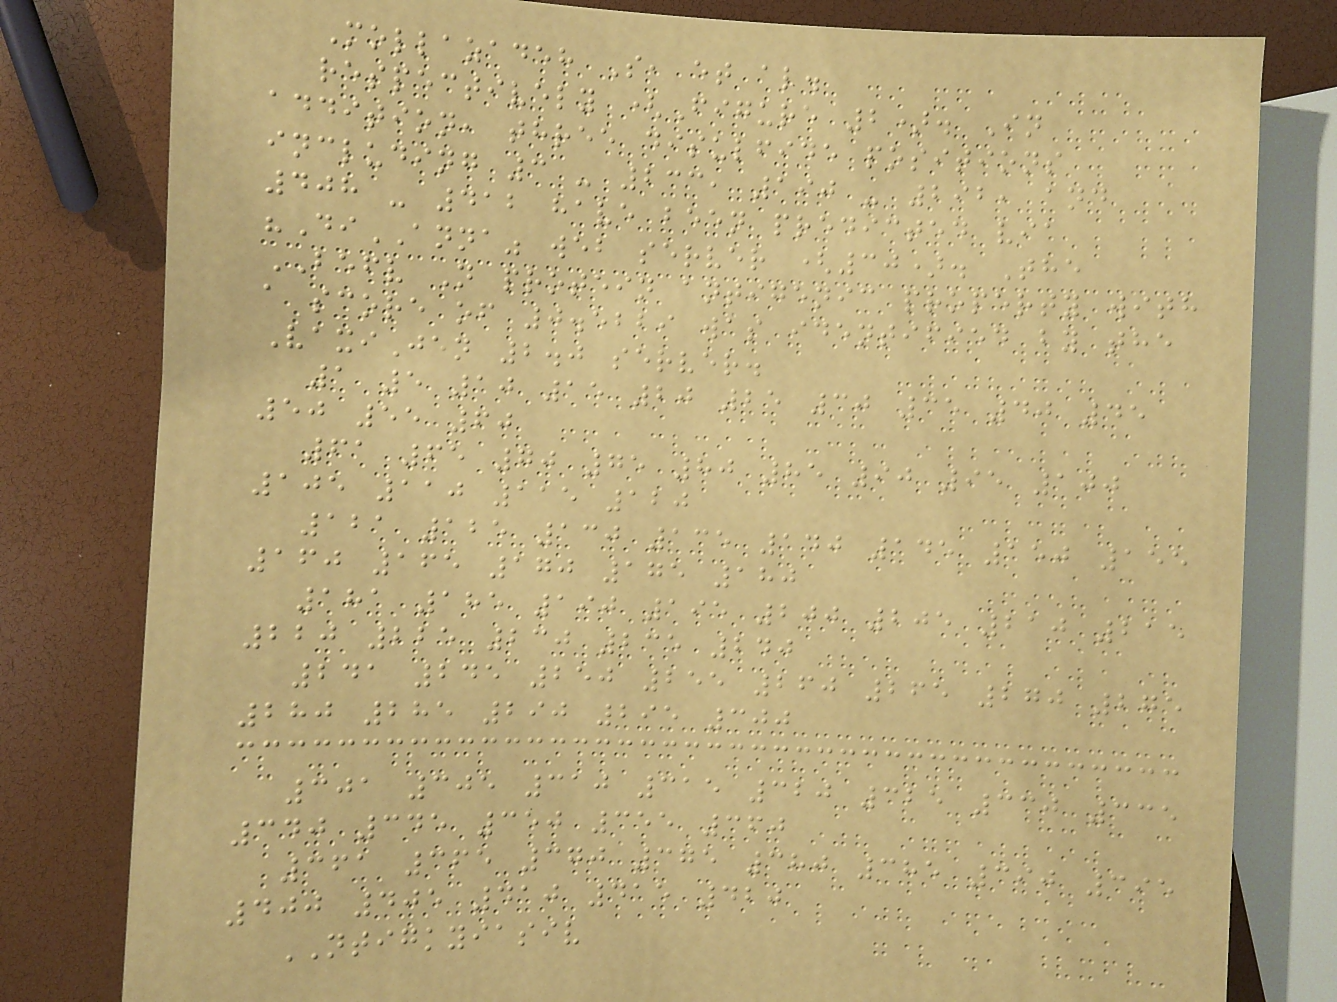Mollazadeh S, et al.
respectively (Figure 2). In
addition, three disulfide positions
including 3 - 233, 190 - 292, and
408 - 412 have been predicted via
"DiANNA" web server (30). The
BEFV N protein antigenic property with
a score of 0.5229 was identified by the
VaxiJen 2.0 server.
1 5 10 15 20 25 30 35 40 45
50 55 60
61 65 70 75 80 85 90 95 100
105 110 115 120
121 125 130 135 140 145 150 155
160 165 170 175 180
181 185 190 195 200 205 210 215
220 225 230 235 240
241 245 250 255 260 265 270 275
280 285 290 295 300
301 305 310 315 320 325 330 335
340 345 350 355 360
361 365 370 375 380 385 390 395
400 405 410 415 420
NTIGKYIASIV
